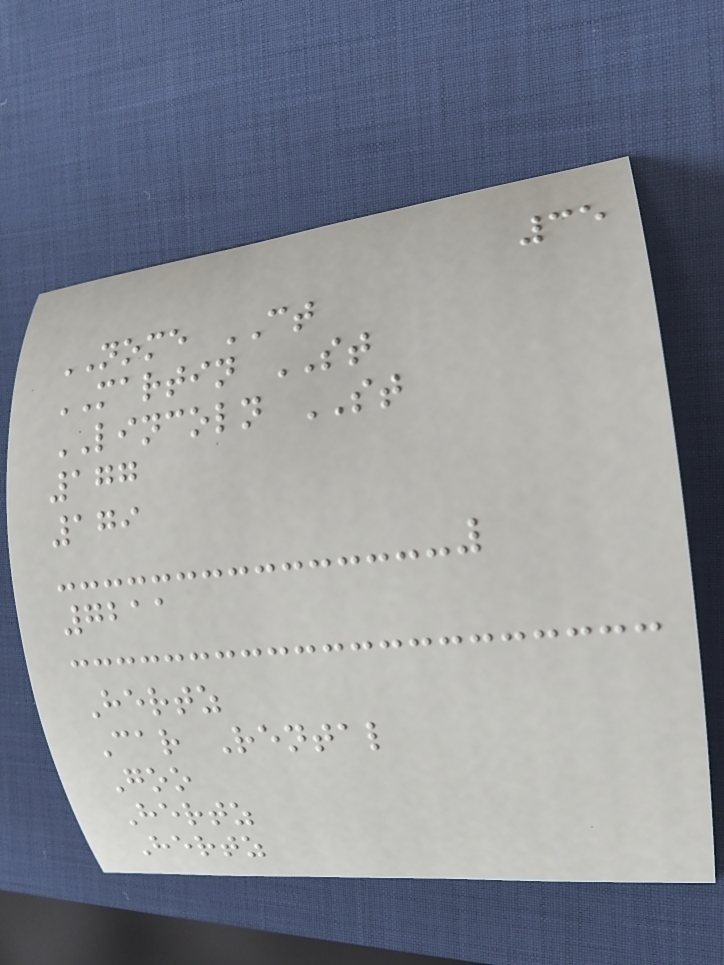35
NOME CT
MARTIN ST
LINCOLN ST
177
179
7211
Hertz
Car Rental
Goo
Hertz
Hertz
